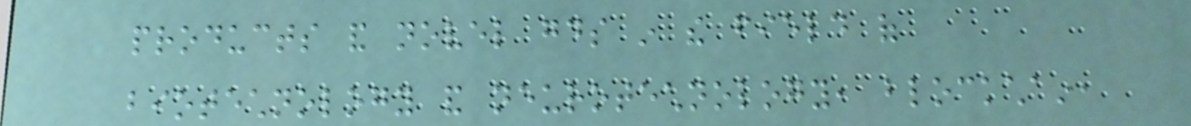products and novel goods in the field of
biotechnology and neurotechnology, blockchain,
